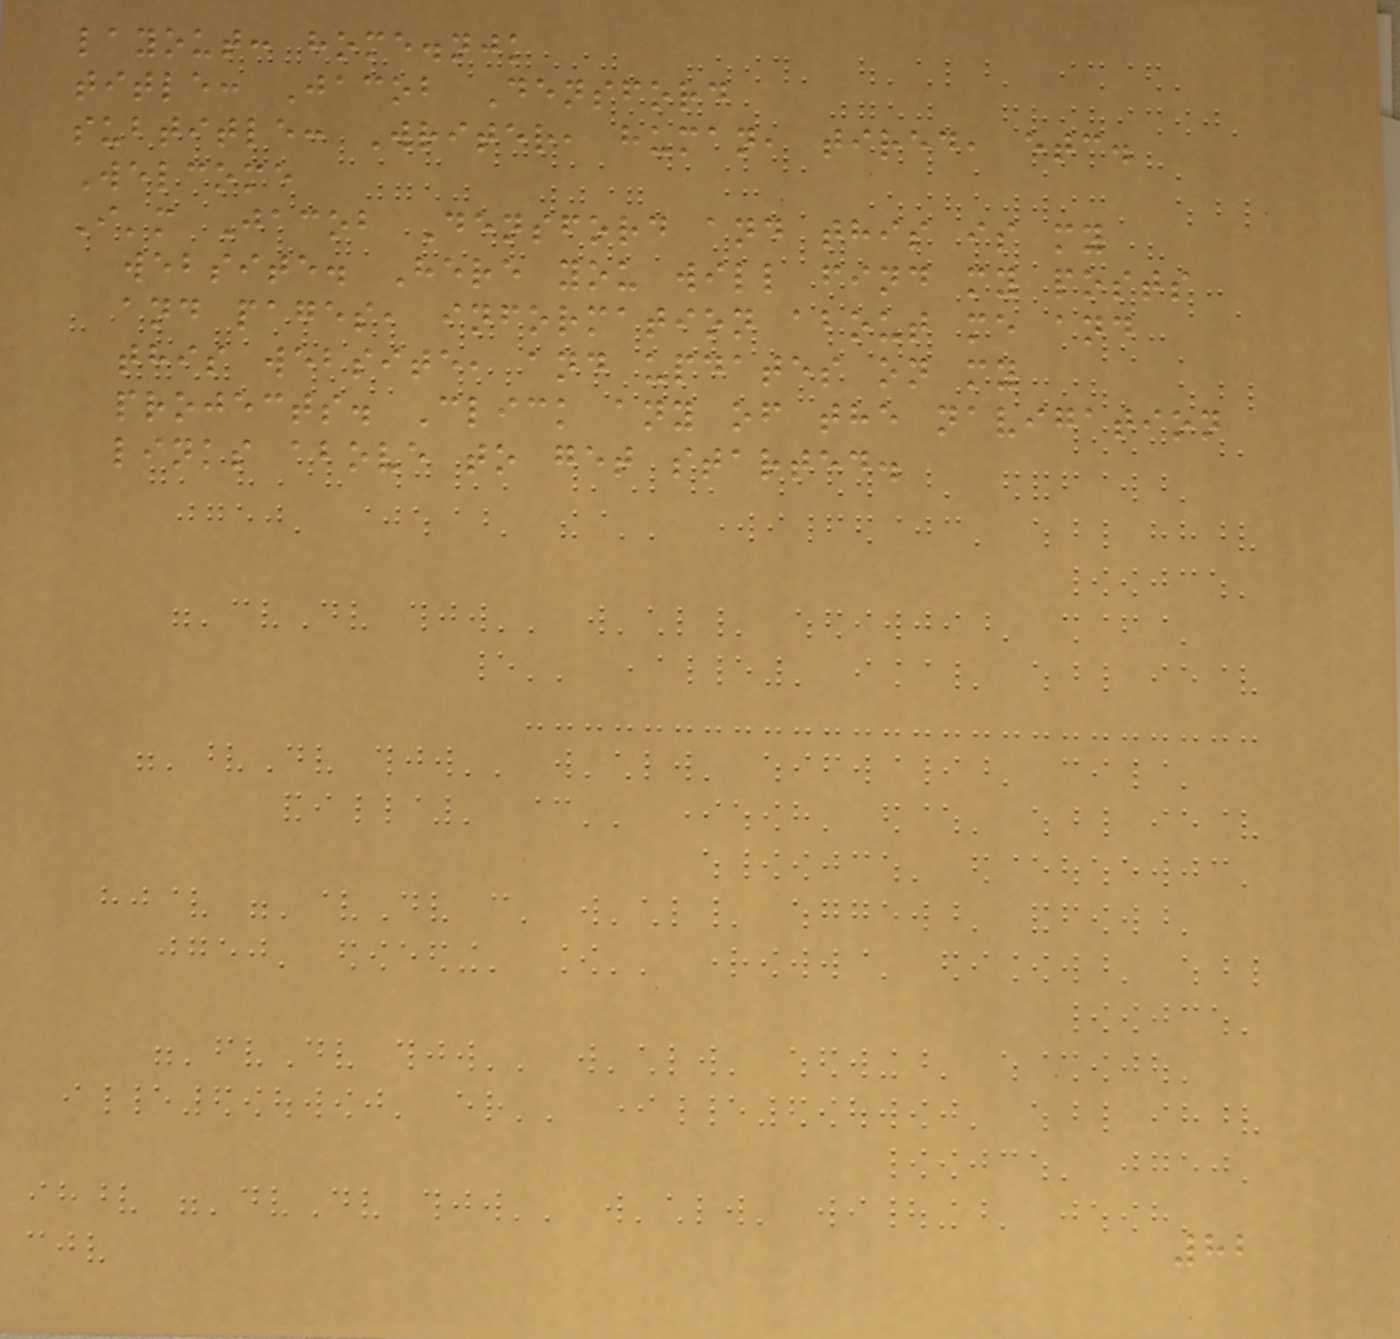layout: home.njk
title: Jacob Densford
subtitle: Writer, human, tired, etc.
Welcome
I'm Jacob Densford and this is my
website. Here you will find my posts
and pages, information about me and
this website, and updates on my
projects. Click any of the navigation
links above to get started.
82
